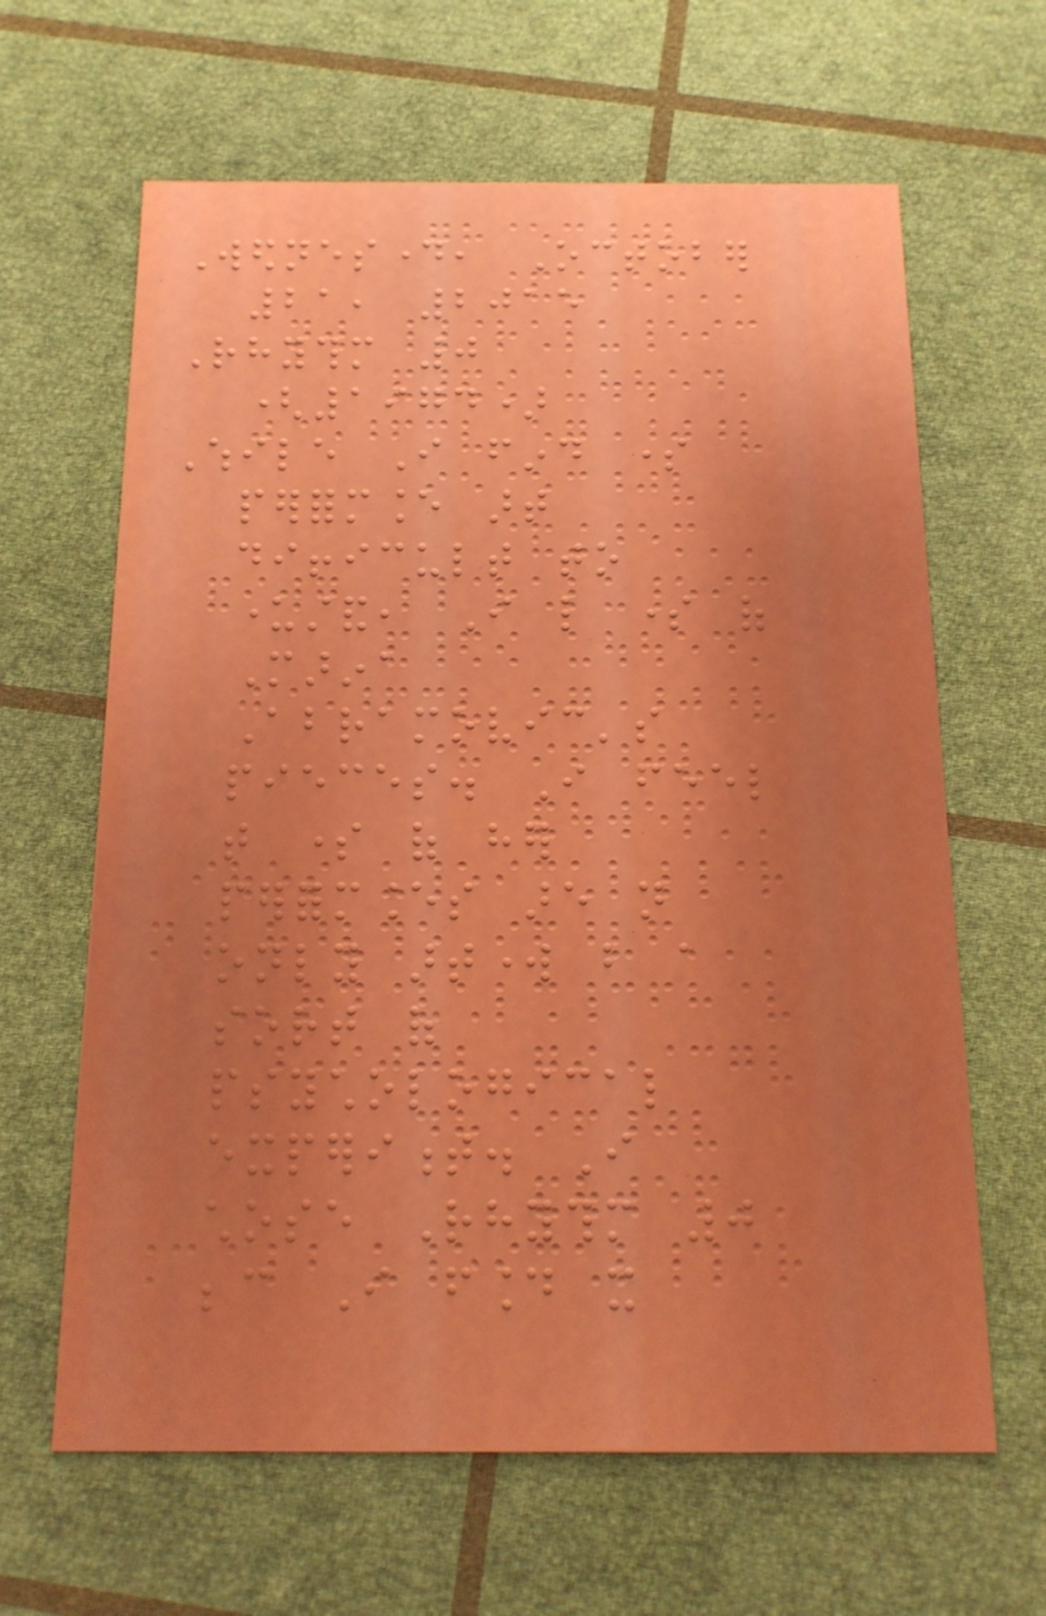Wednesday, October
21, 2015
Rhythm 0
(1974)
While I find some
performance art
difficult to
understand, I like some of
Marina
Abramovic's
pieces. I feel
that some of her
performances are not
only artwork but a
sort of
psychological
experiment. I
chose Rhythm 0
because I found it
